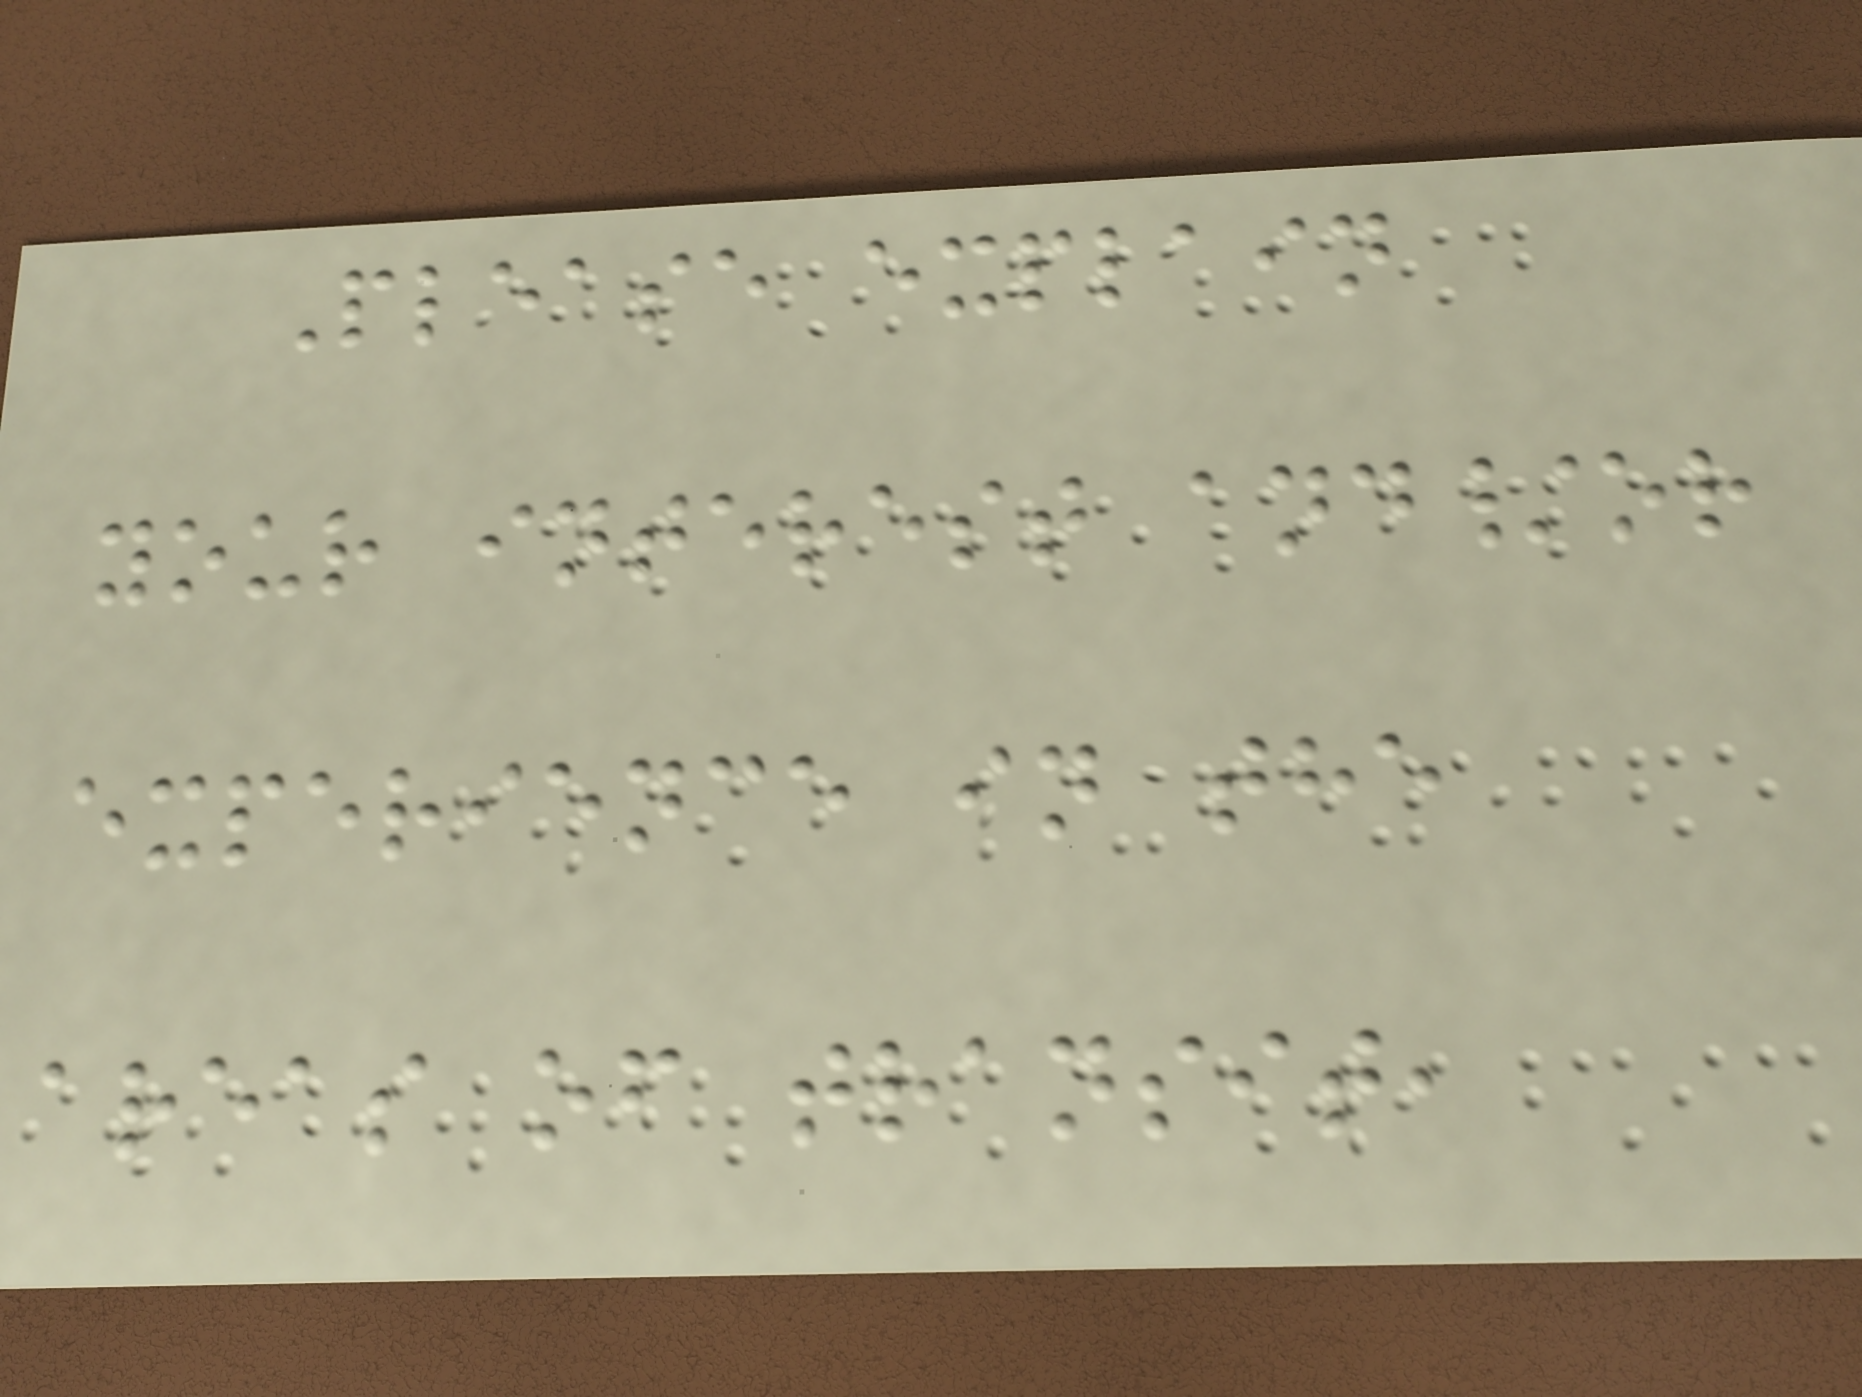Please explain
your interest and/or
experience in the
areas of transit,
